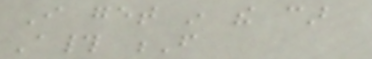I get in the car
A# F
